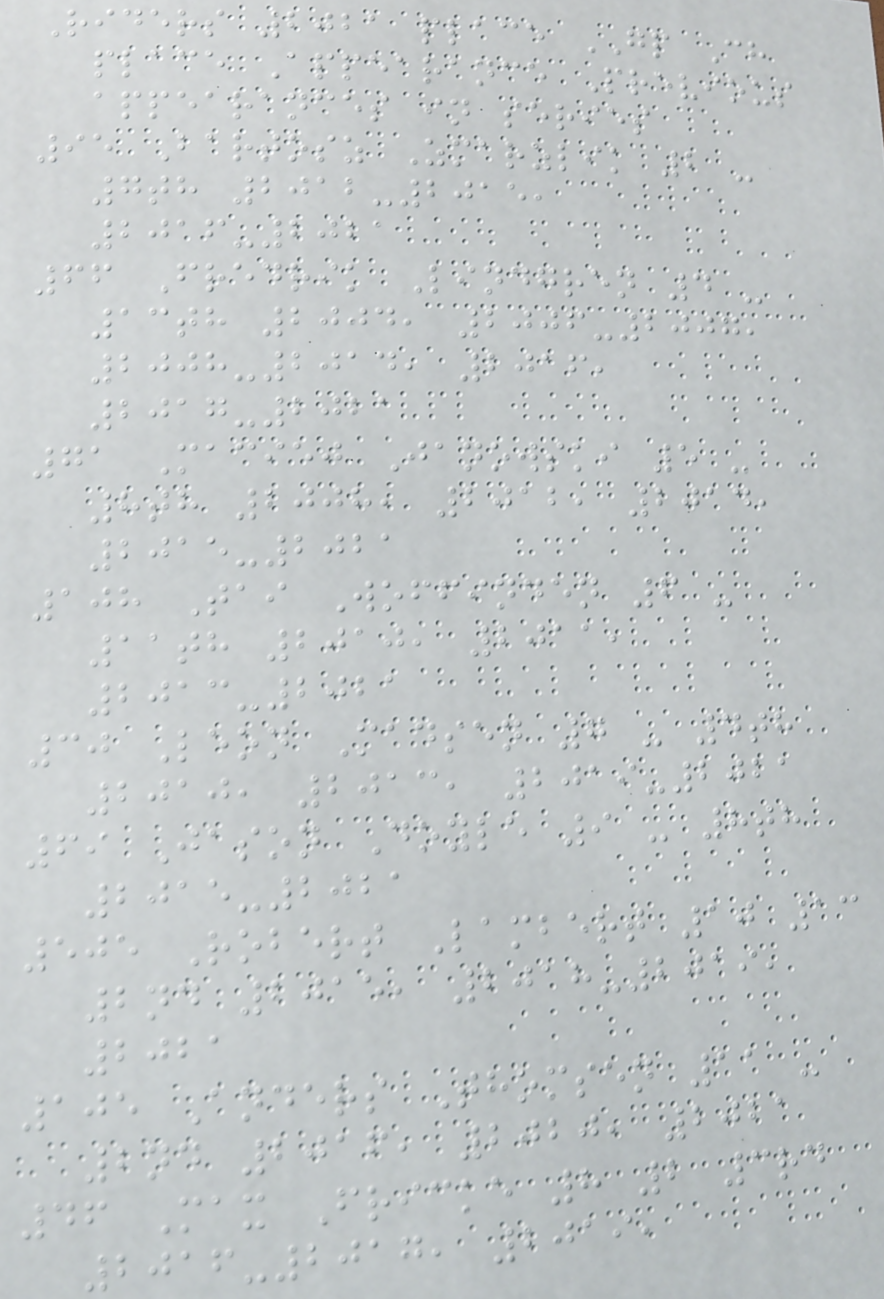Riders 2021 place GP Ch
place Appearance Previous
appearances in series
95 Bartosz Zmarzlik 2 -
7th 2012-2015,
2016-2021
66 Fredrik Lindgren 4 -
13th 2004, 2006-2007,
2008-2014, 2016,
2017-2021
71 Maciej Janowski 5 -
8th 2008, 2012, 2014,
2015-2021
108 Tai Woffinden 6 -
11th 2010, 2011,
2013-2021
30 Leon Madsen 7 - 4th
2010, 2013, 2019-2021
69 Jason Doyle 9 - 8th
2015-2021
505 Robert Lambert 10 13
2nd 2015, 2018-2019,
2021
105 Anders Thomsen 11 -
2nd 2016, 2020, 2021
46 Max Fricke 8 2 3rd
2016-2017, 2019,
